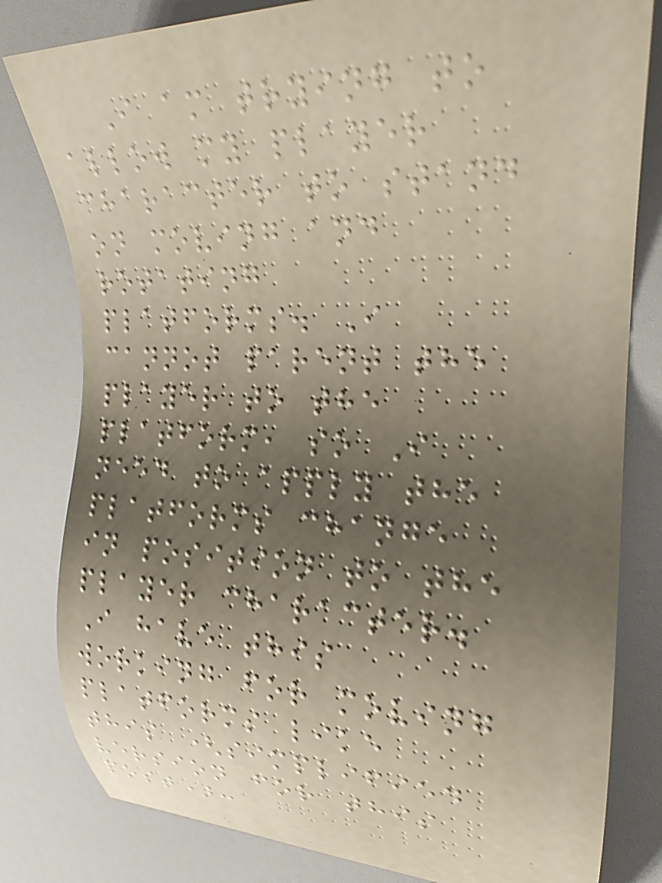I am trying to
allow my player
character to stand
on moving and
rotating
platforms. I
cannot parent the
player to the
platform, so I
need to apply the
platforms change
in position to the
player character.
I have this
working for moving
platforms like
this (simplified
version for this
post):
